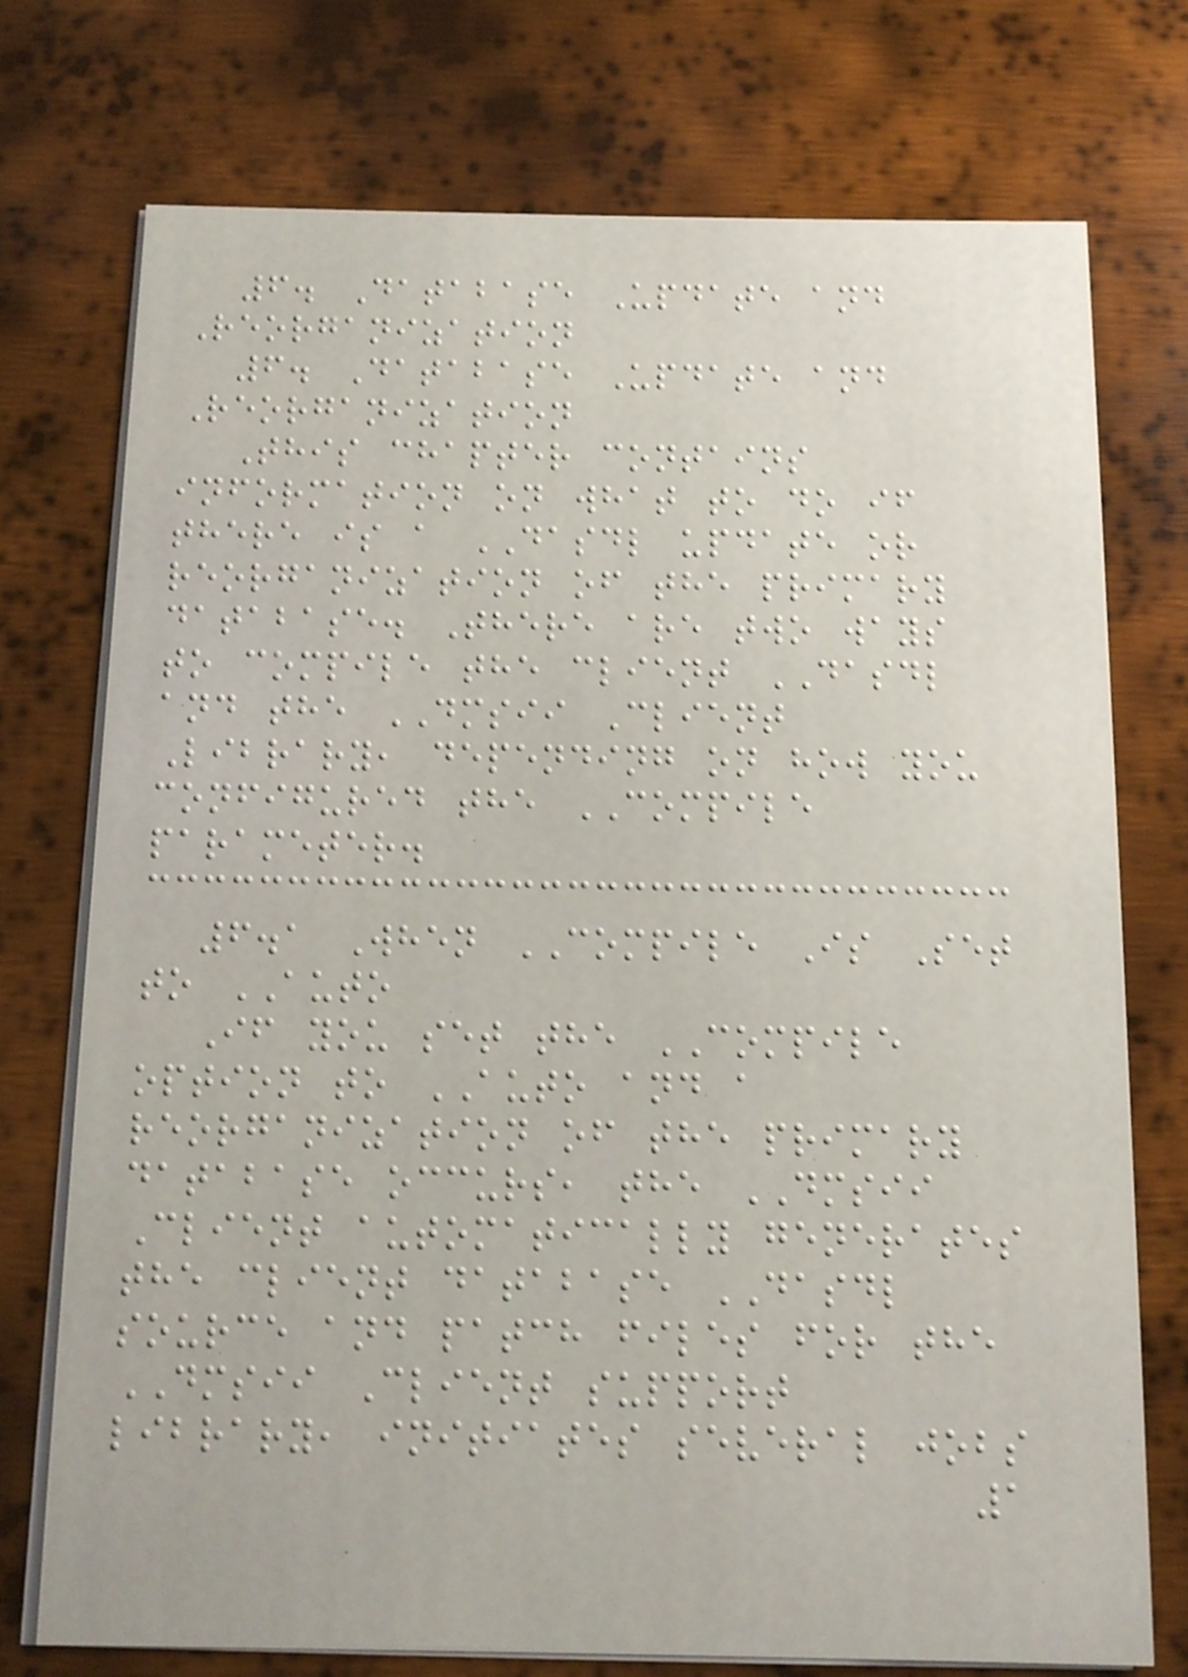6. Database Update and
Reorganization
6. Database Update and
Reorganization
This chapter contains
information on what to do if
there is a DASDL update or
reorganization of the primary
database. There are two ways
to compile the client DASDL
and the DMSII Client
Library, depending on how you
configured the COMPILE
parameter.
6.1 When COMPILE Is Set
to AUTO
If you set the COMPILE
option to AUTO and a
reorganization of the primary
database occurs, the DMSII
Client automatically generates
the client database DASDL
source and patch files for the
DMSII Client support
library, initiates several jobs
1
